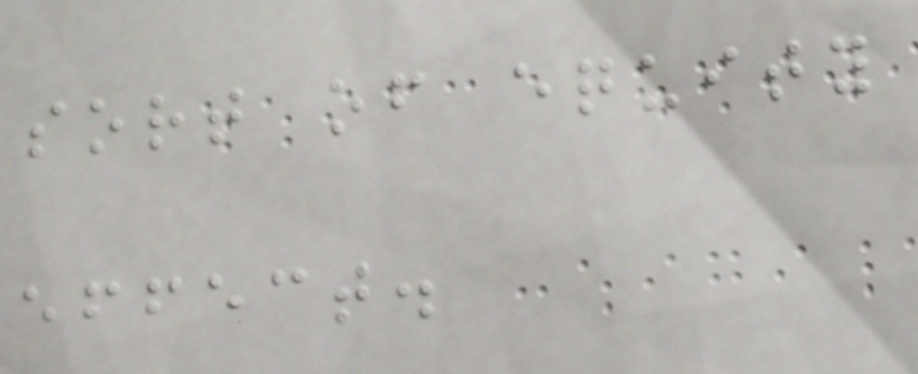sort of equity
effect.
